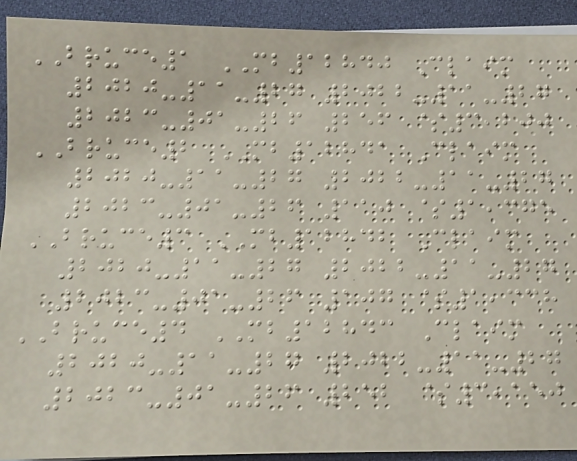BRUCE1 MB12840 Claim
2020-11-27 2022-11-27
2023-01-26 256 $3,200
BRUCE2 MB12841 Claim
2020-11-27 2022-11-27
2023-01-26 110 $1,375
BRUCE3 MB12842 Claim
2020-11-27 2022-11-27
2023-01-26 107 $1,338
BRUCE4 MB12843 Claim
2020-11-27 2022-11-27
2023-01-26 252 $3,150
